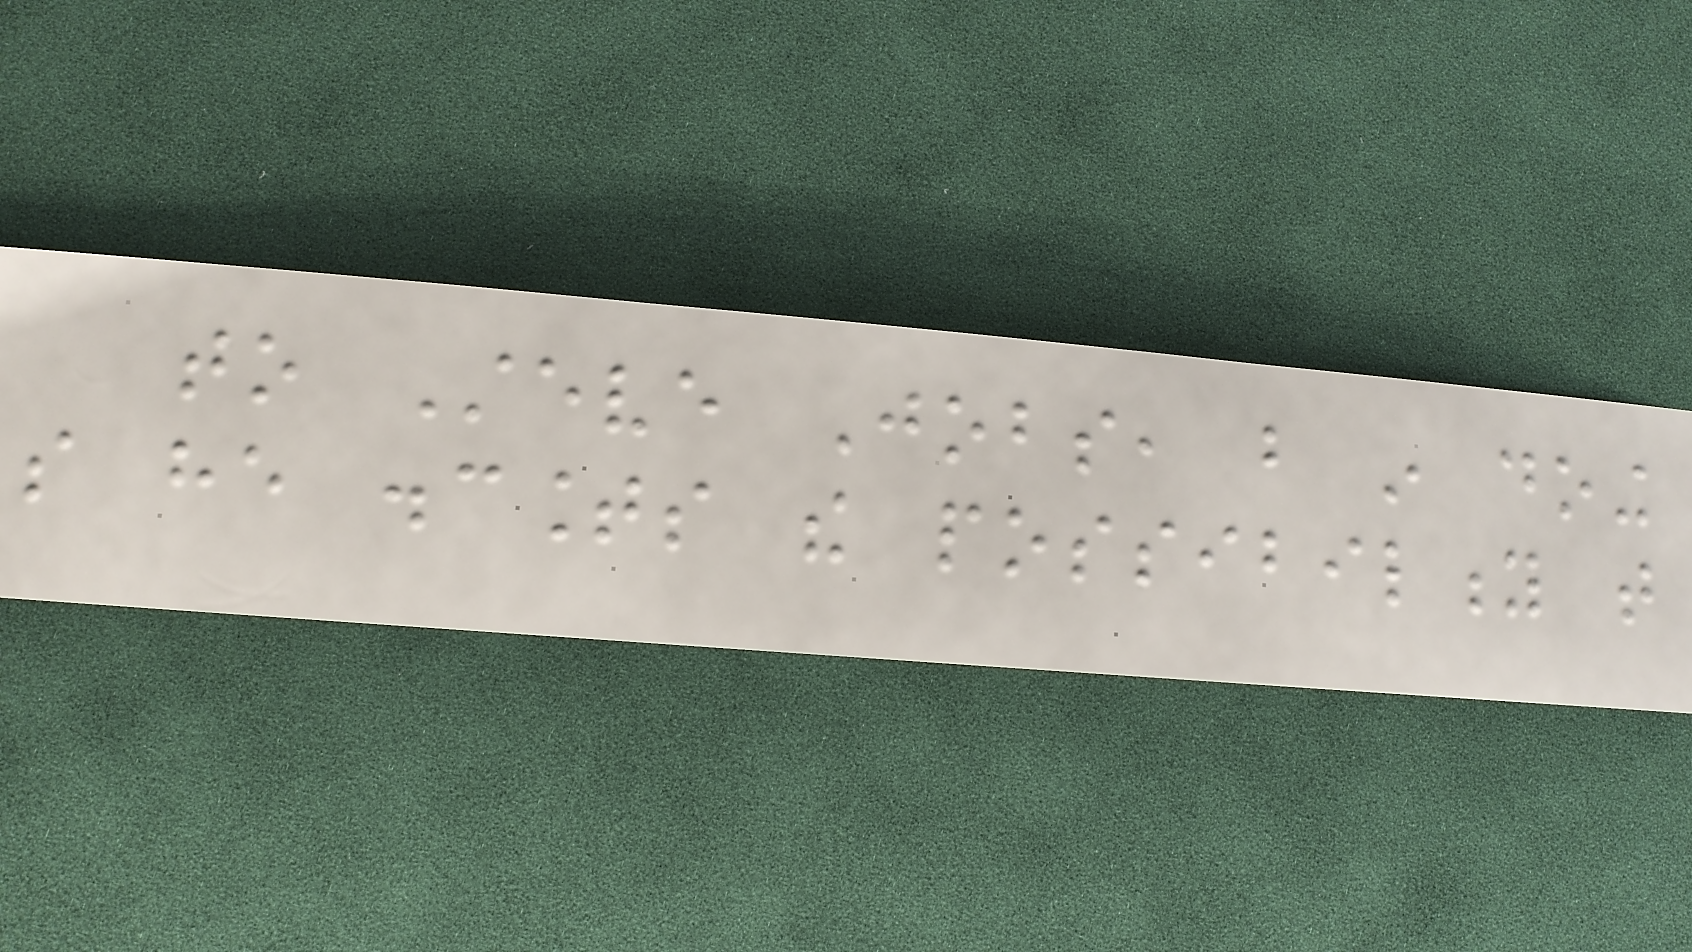to Steve Jobs, but in doing
so he discounts the possibility that
